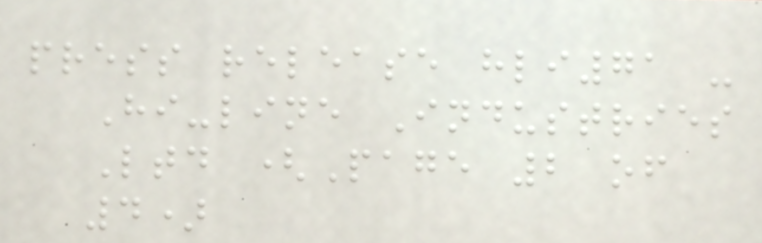press release hli71 -
Hi-line Industries
Ltd (Page 2 of
4)
